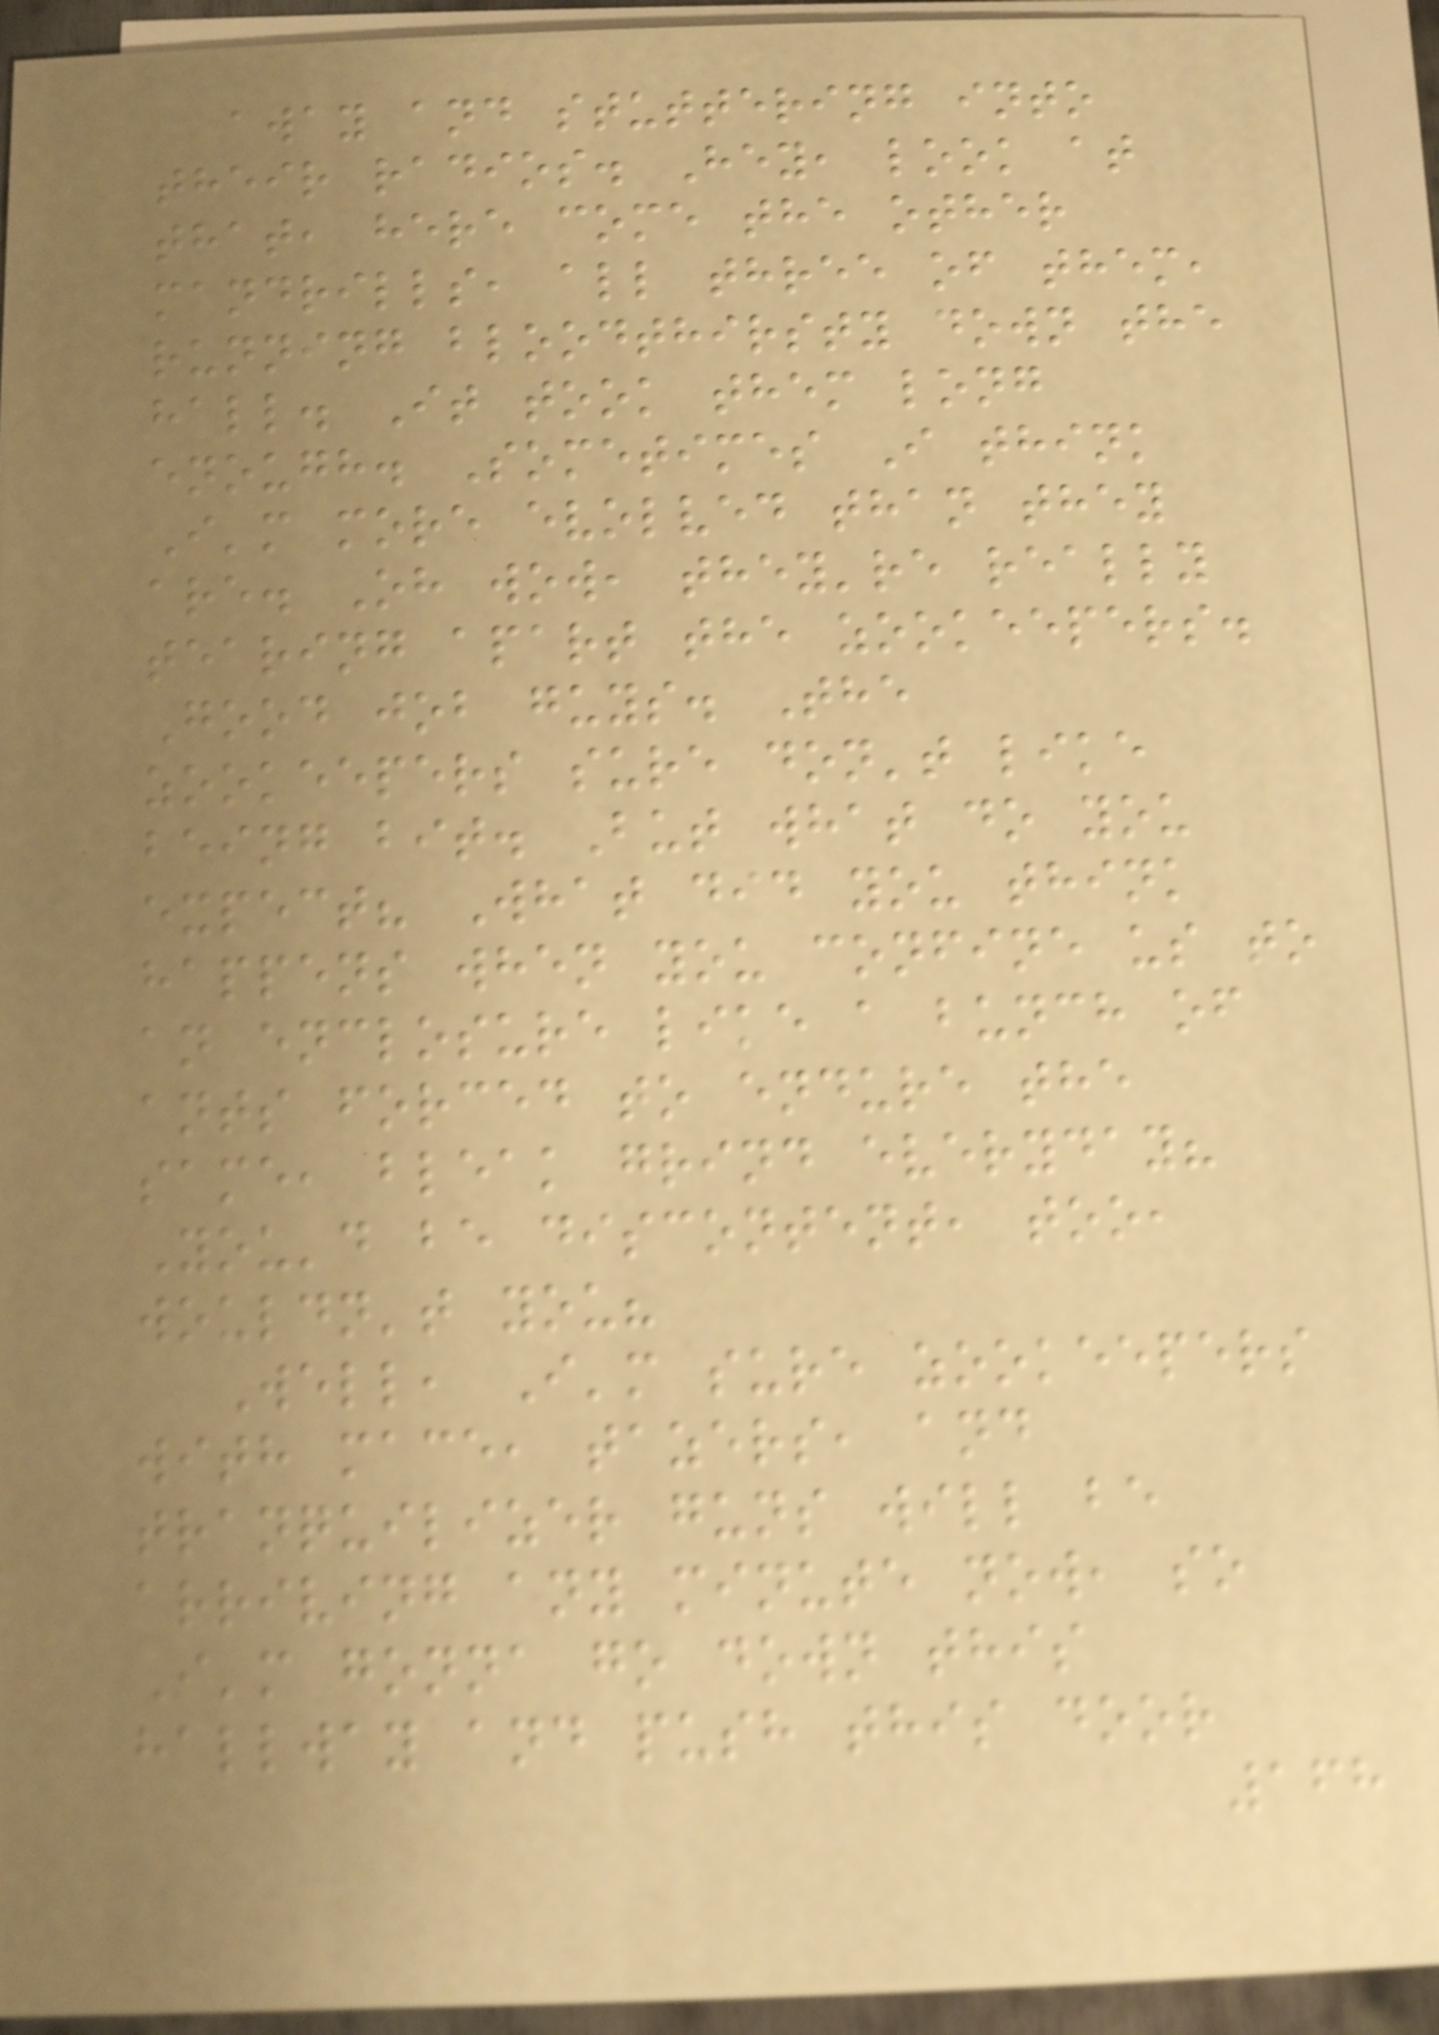away and stuttering into
their radios. Hey, look at
that, here come the other
mandrills, all three of them,
running bloodthirsty down the
hall. It took them long
enough. Sometimes I think
I'm more evolved than they
are. Oh wow, they're really
tearing apart the zookeepers.
Good job guys. The
zookeepers sure don't like
being bit. But what do you
expect? What did you think
happens when you confine us to
an enclosure like a bunch of
ants forced to endure the
same, bleak grind everyday?
You'd be discontent, too,
wouldn't you?
Well, I'm sure zookeepers
with mace, tazers, and
tranquilizer guns will be
arriving any minute now, so
I'm gonna go down this
hallway and push this door
168
